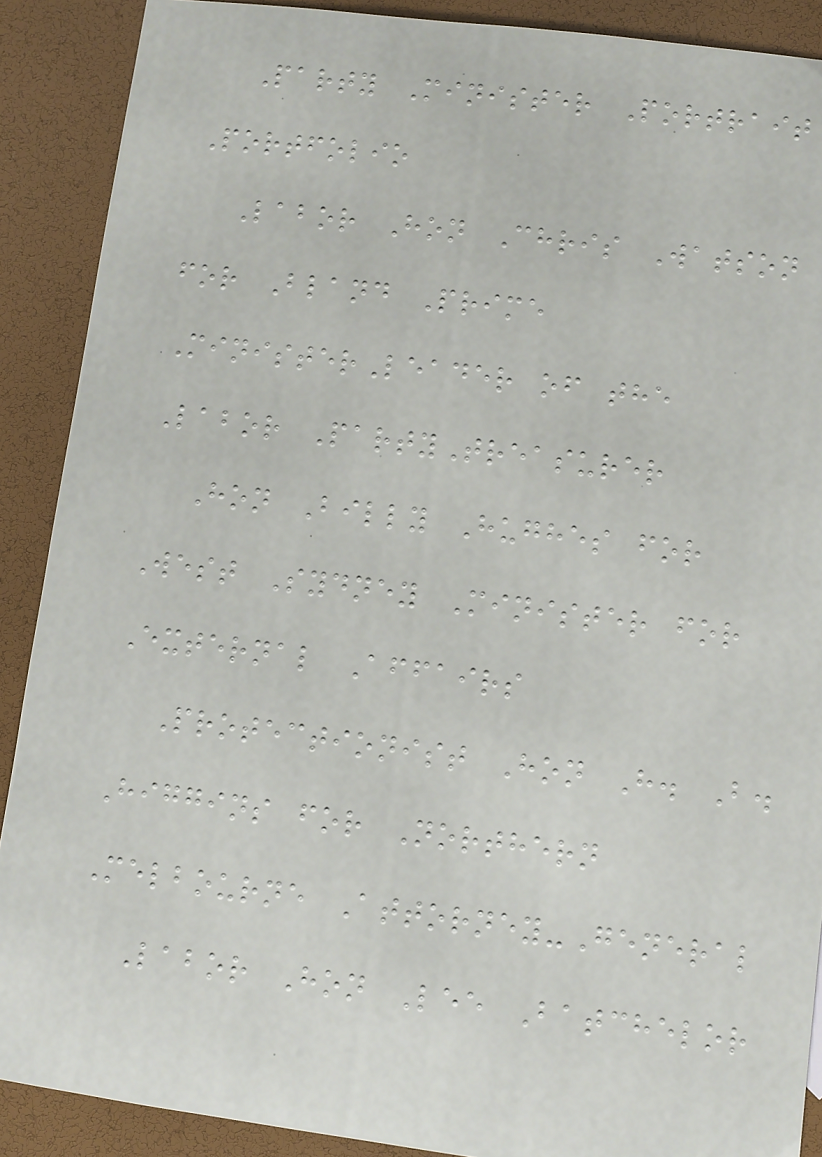Party Minister Portrait
Portfolio
Labor Hon Chris Watson
for Bland Prime
MinisterLeader of the
Labor PartyTreasurer
Hon Billy Hughes for
West Sydney Minister for
External Affairs
Protectionist Hon H. B.
Higgins for Northern
Melbourne Attorney-General
Labor Hon Lee Batchelor
